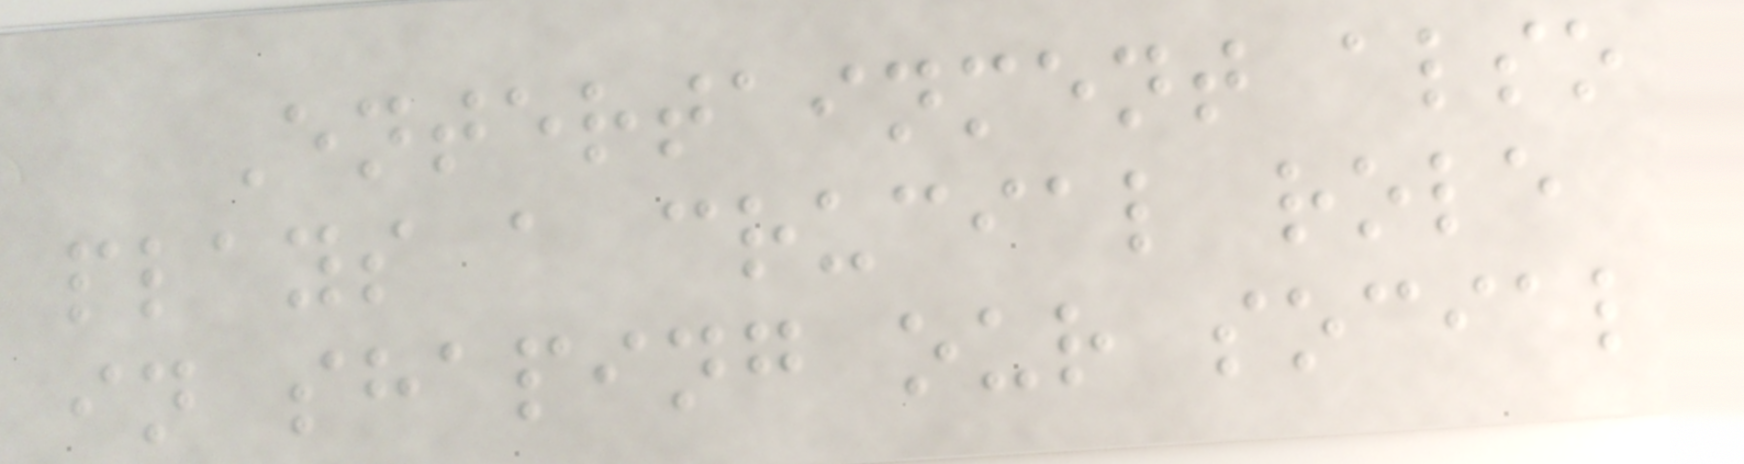Entertainment also
plays a crucial role
in shaping our social
